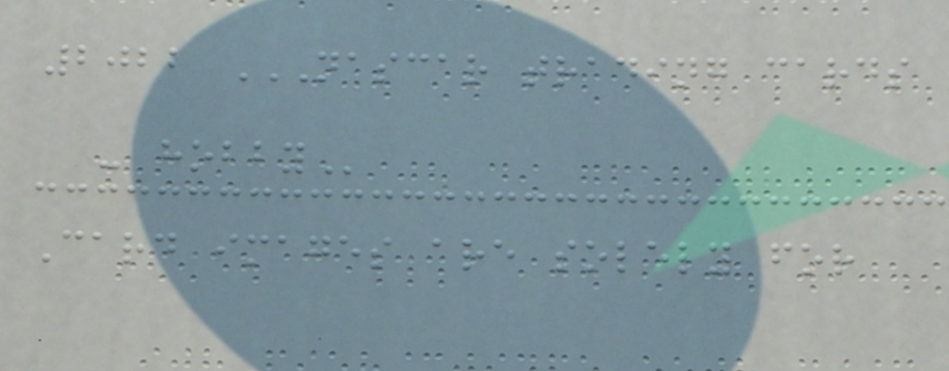2022 NASCAR TRADING CARDS
- HOBBY
Card images are solely for
